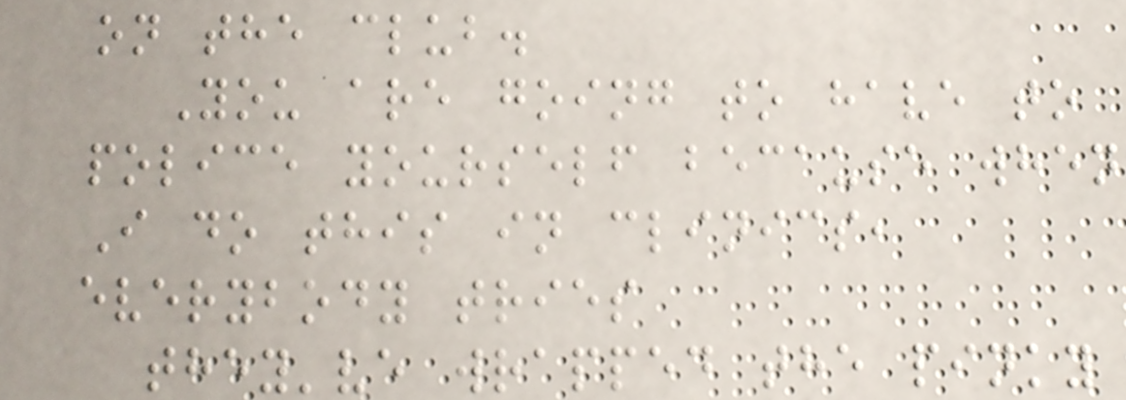on the club.
You are going to have to
police yourself because when
I do this in clinics,
everybody tries
they've wrapped the pinky
